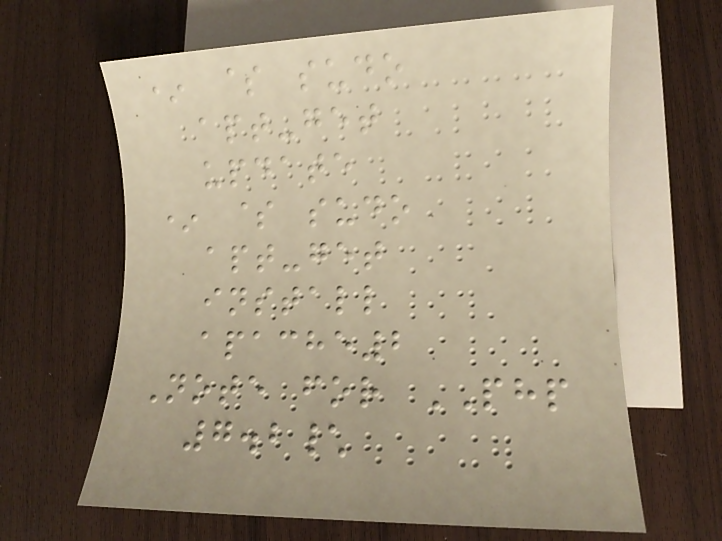* $ sudo
apt-get
update
* $ sudo
apt-get
install
apache2
Note for PHP
7.2\
